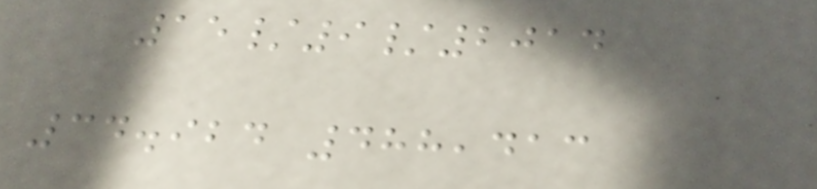15/9/2014
34.924 488,413
